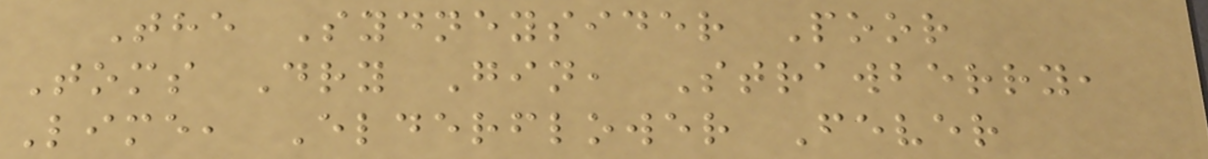The Sydneysider Poor
Toms Dry Gin, Strawberry,
Lime, Elderflower Fever
